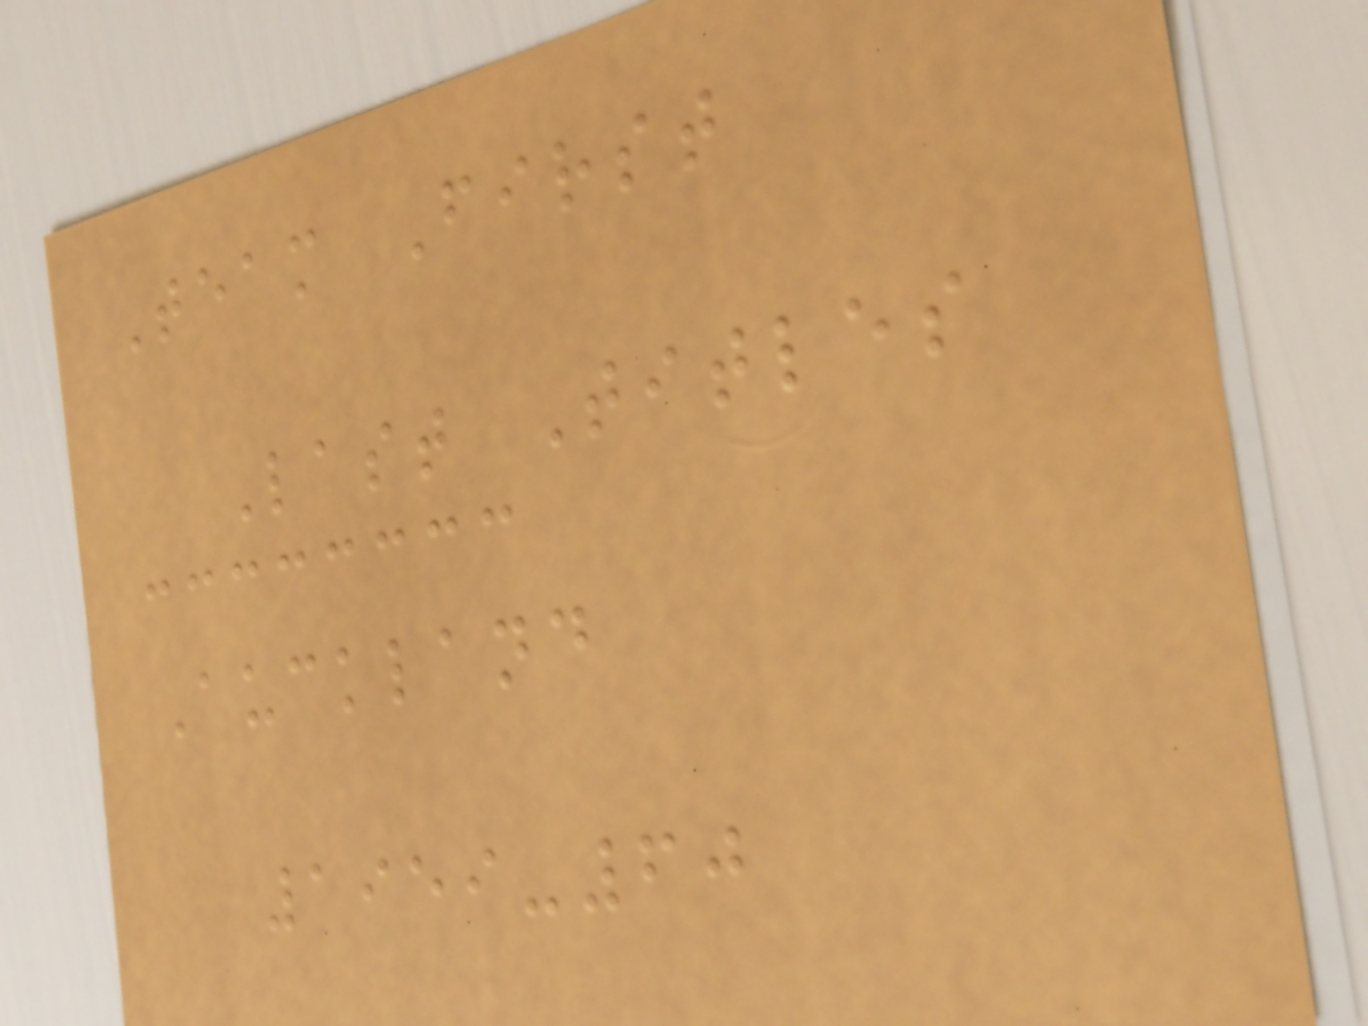Team First
Last Titles
Auckland
1959-60
